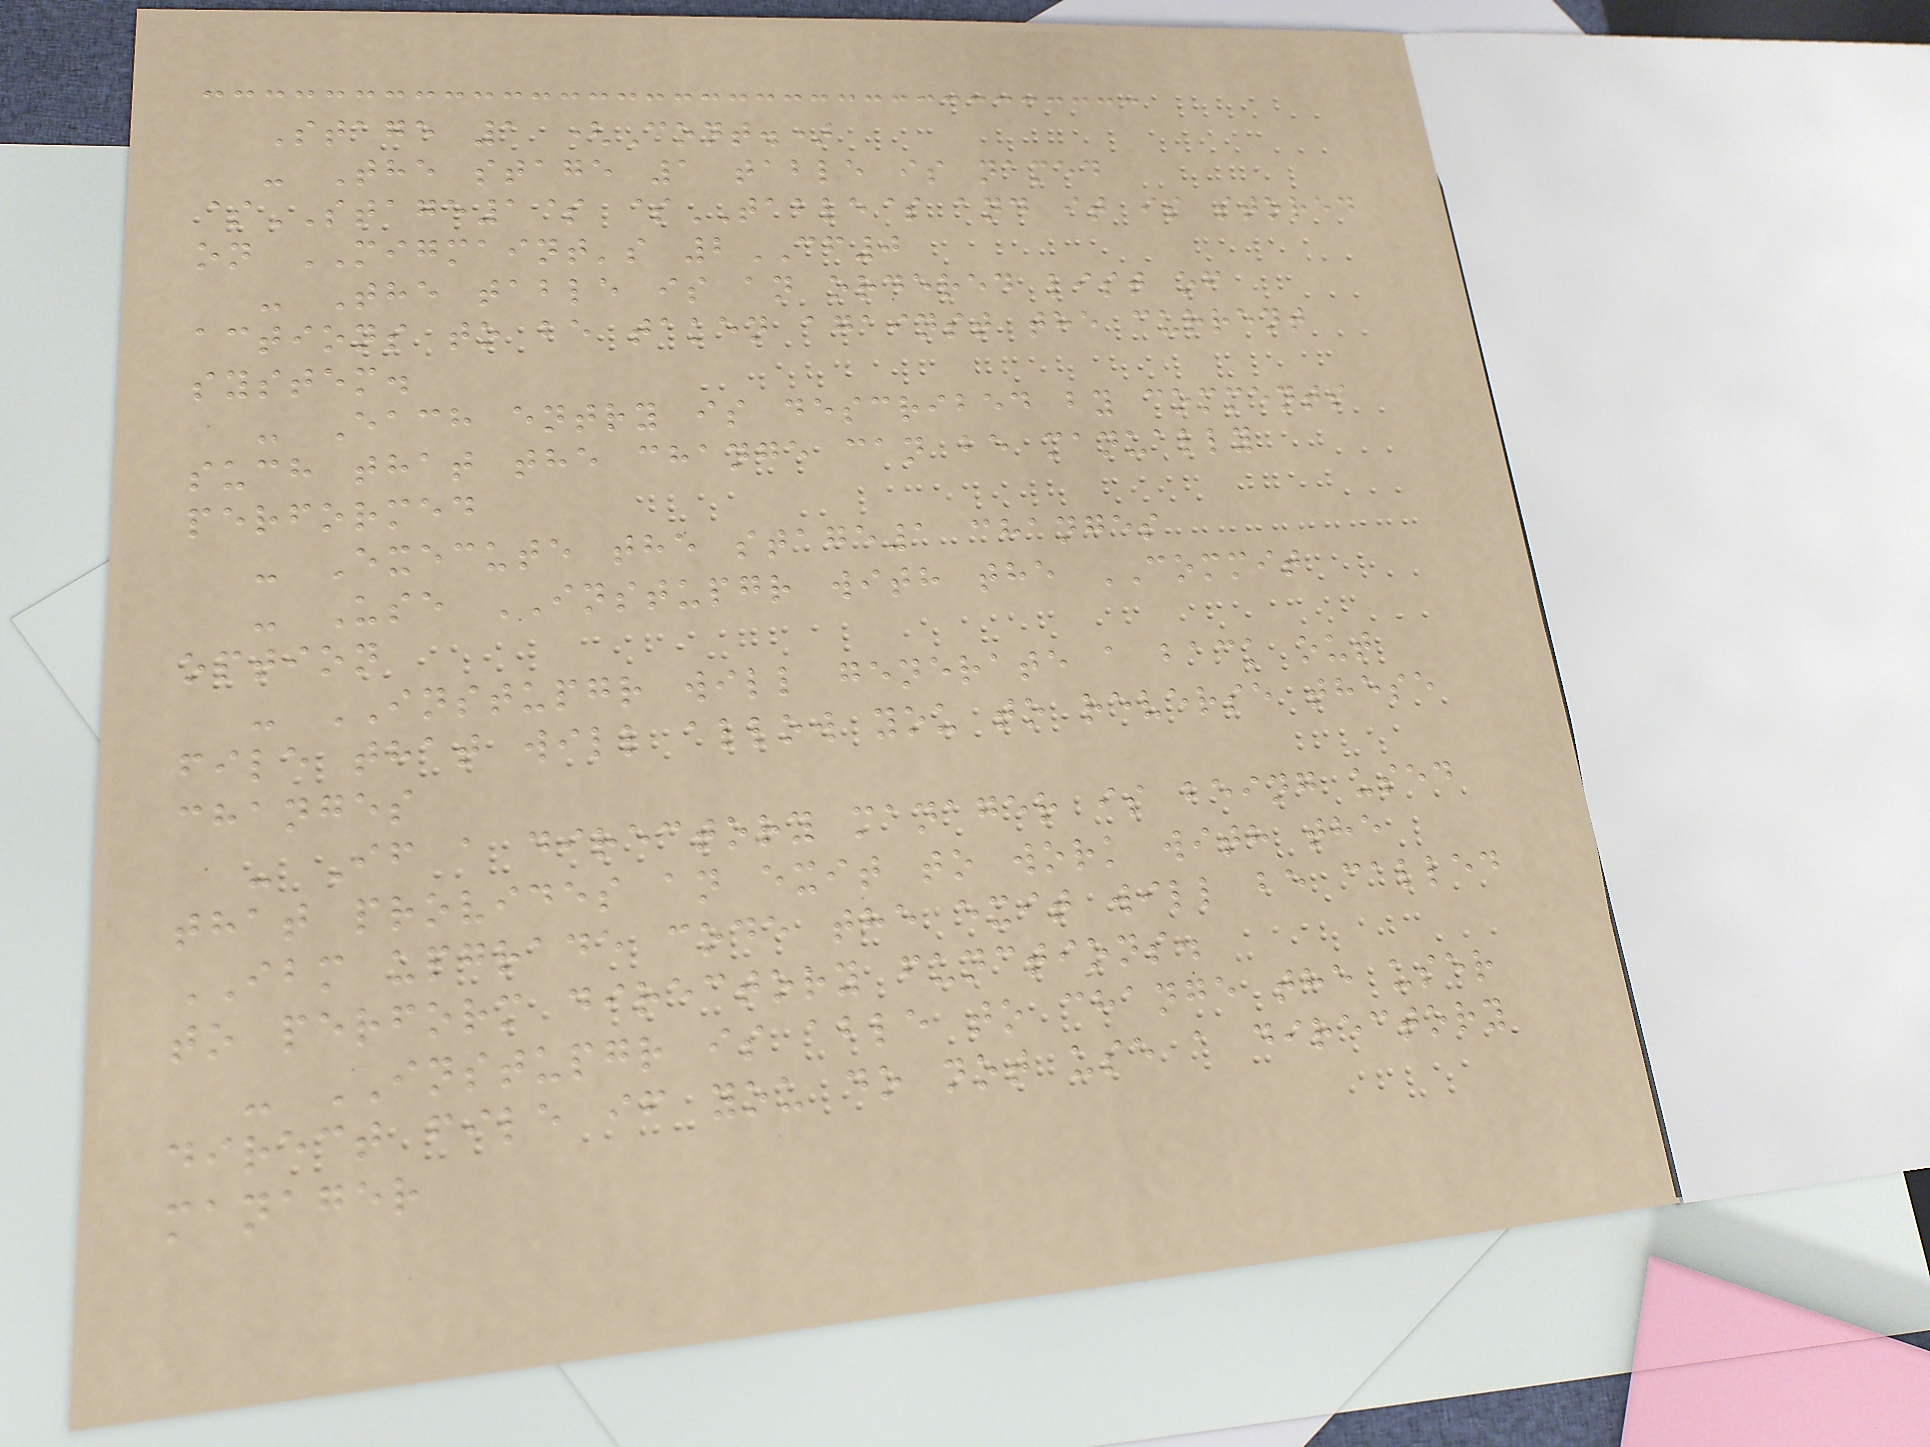Stage 1 (Cont.)
- The stage 1 table is named
$STAGE1$ $TABLE$ and it is stored
on MIGMAINT's 2CF0
- The table is an ordered list of
actions to be taken against the current
system.
- Each entry is described by comments
such that the change can be manually
performed
- Execute the stage1 changes
- Use INSTUPGR with the COMMIT
option
- INSTUPGR will generate a back out
file that will allow you to reverse these
changes
- If a directory manager is being used
that provides an exit to work with the
IBM upgrade code the exit will be called
to perform directory functions.
- INSTUPGR is able to change the user
direct file if you do not use a directory
manager
